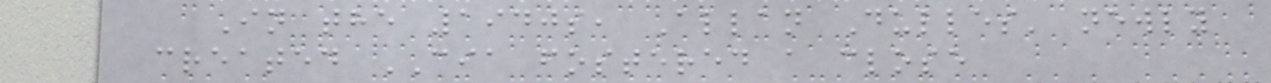In the 1940s, Allan Dulles' newly
created CIA fostered a close
